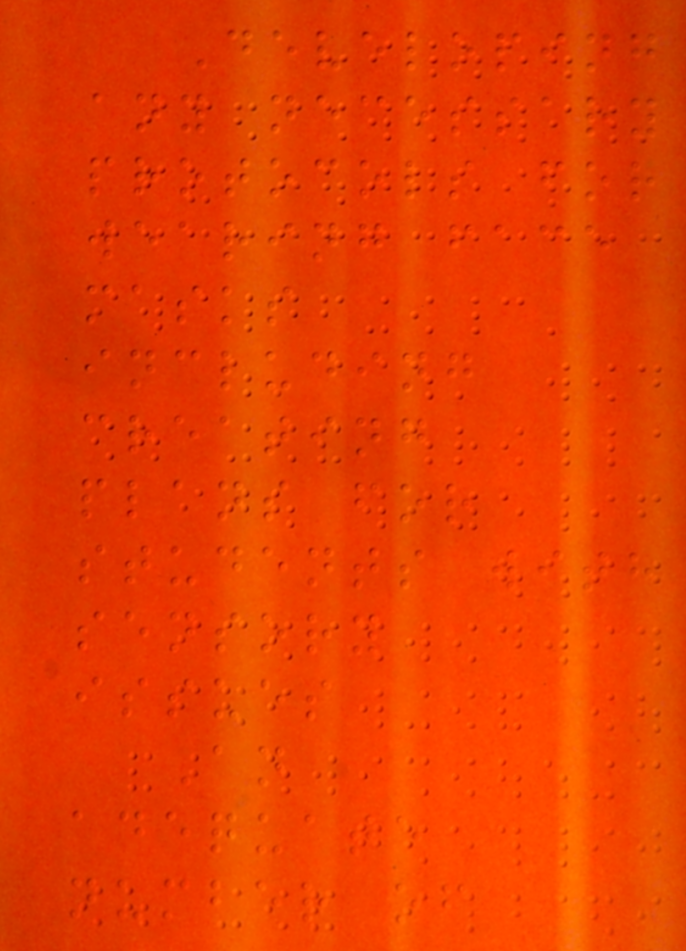Developing
any necessary
protocols for
wearing face
masks
including
creating
plans for
students with
sensory
issues
An
adequate
number of
